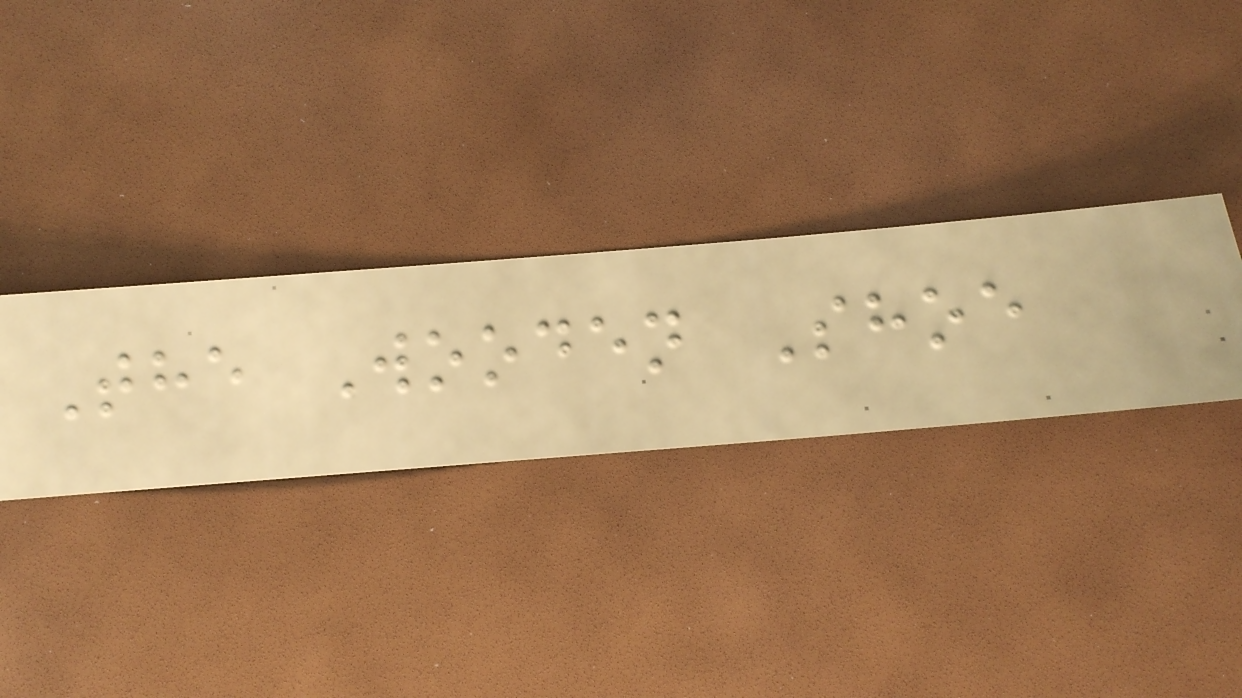The Wooden Shoe
